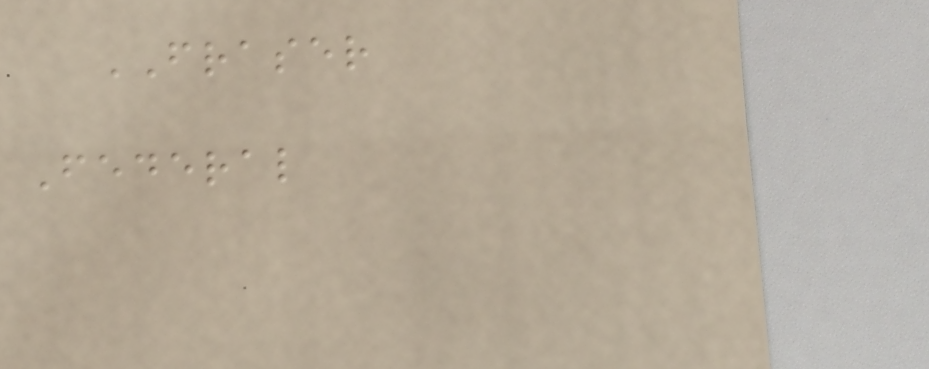FRASER
Federal
